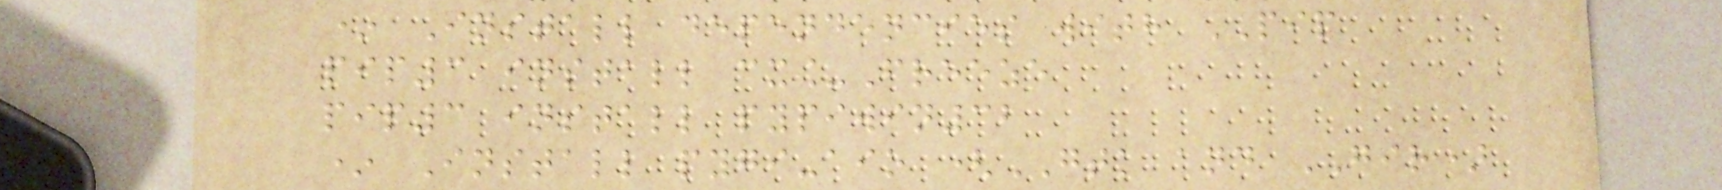* Install dependencies with PIP
pip3 install cx_Freeze
pip3 install pypiwin32
* Install pygi-aio (GTK and GIR)
